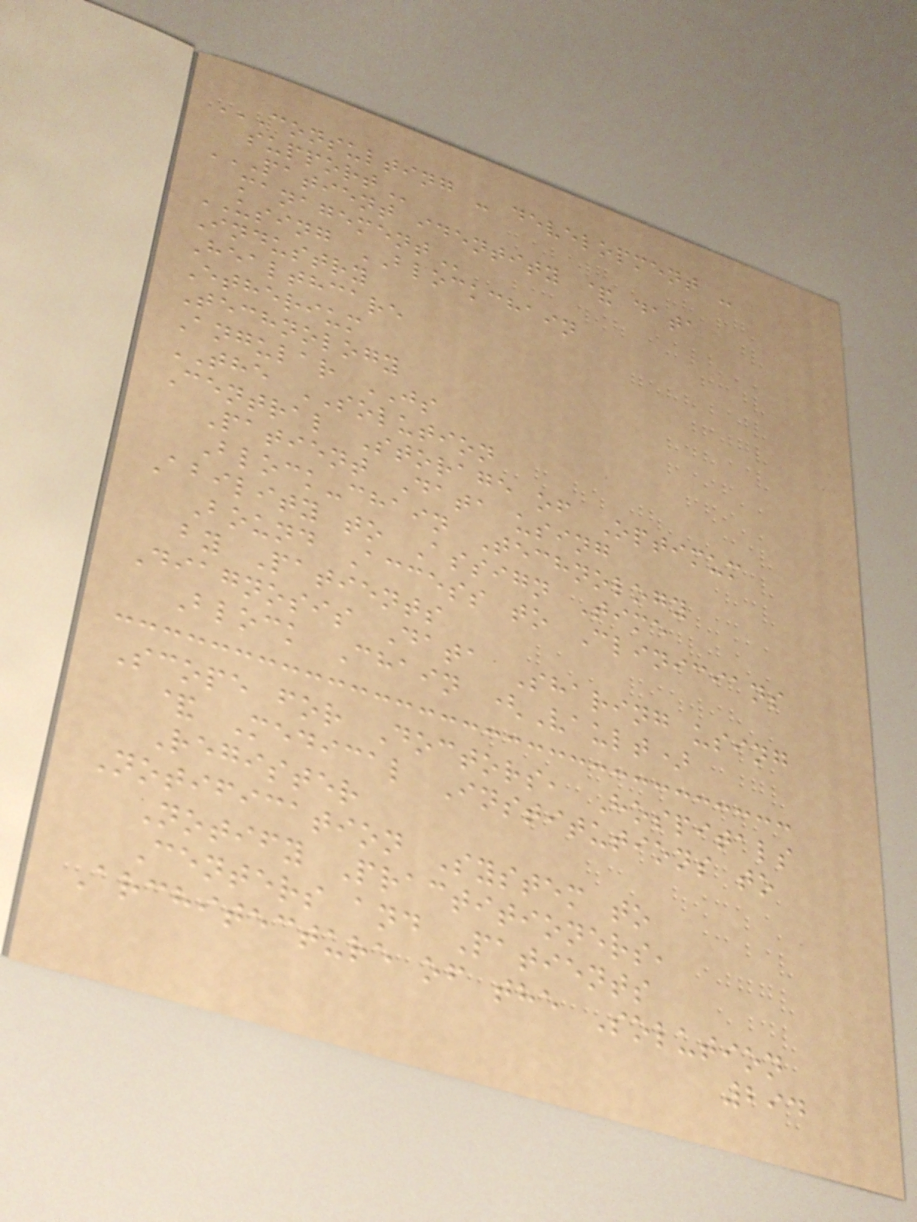CONSULTING - DEVELOPMENT -
SUPPORT
PATIENT IDENTITY & DATA
MANAGEMENT
USING BLOCKCHAIN
Industry
Healthcare
Etherium
Technology
Angular JS
THE SOLUTION
Central Storage of Optimum
Patient Data using
Block-chain Technology
Ability to Assign Time
Bound Access to Clinicians
by Patients
Diagnosis Data Sharing using
Block Chain (Vault)
Scope for Doctors, Hospitals
& Medical Institutions to
Register
Notification System to
Notify Practitioners,
Centers and Patients
Architecture of the Solution
294
